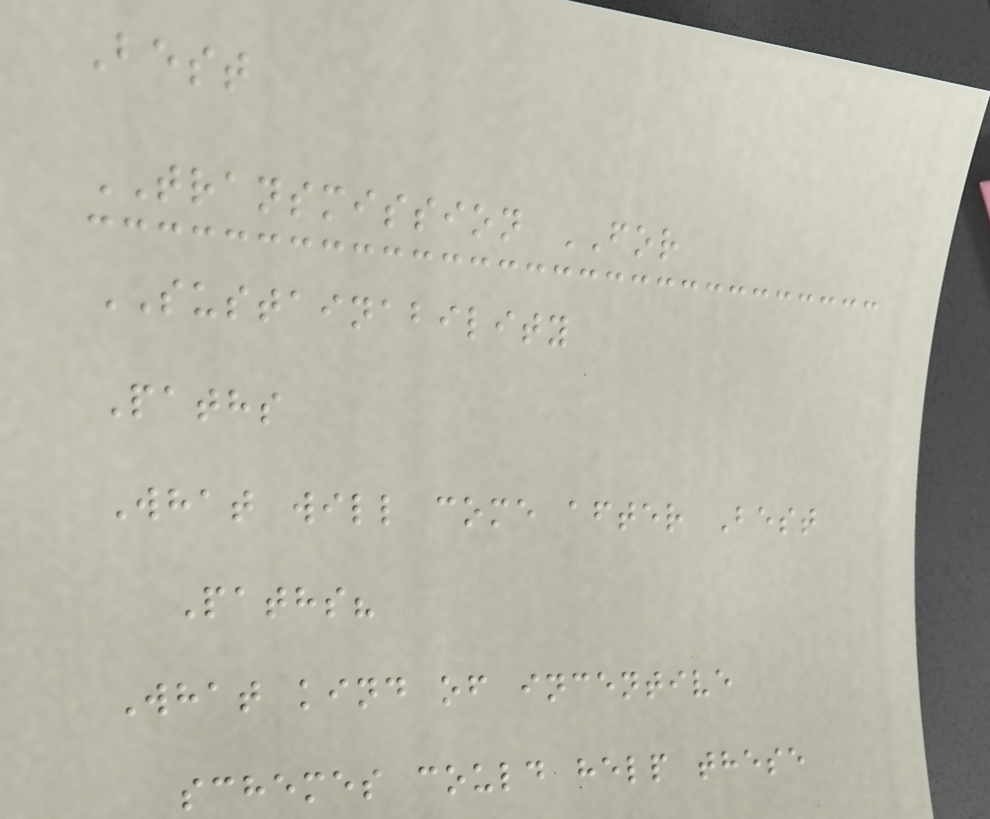Best
TRANSMISSION FOR
SUSTAINABILITY
Paths
What will come after Best
Paths?
What kind of incentive
schemes could help these
